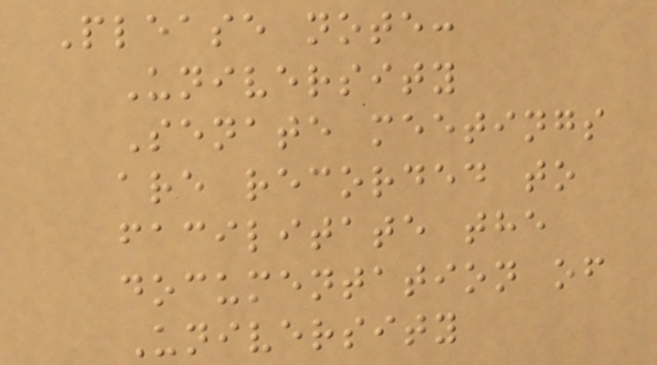Please note:
University
Senate meetings
are recorded to
facilitate the
documentation of
University
